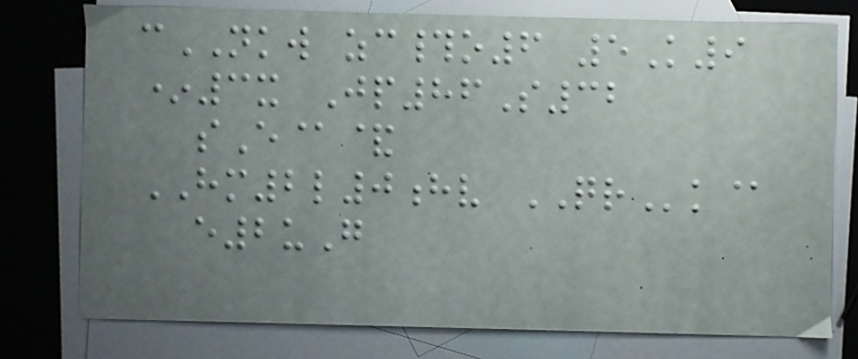cNKW zc#o6 5K9
*3x Jp86S32
sE@&
HM2l0hv QRk@
e2uG
